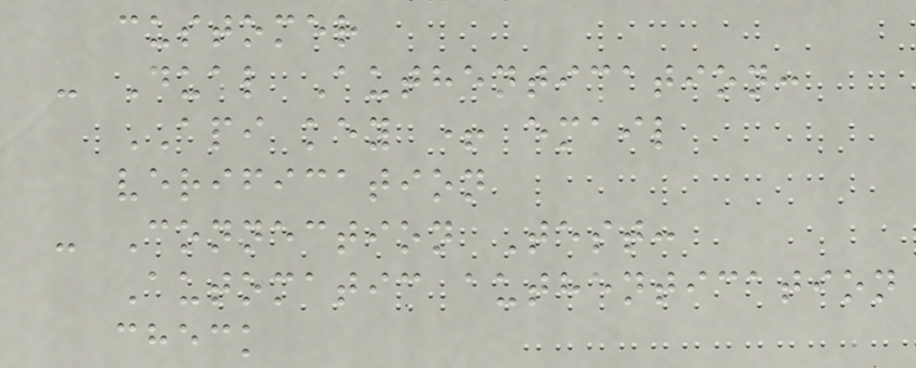customer
- Dual Authentication:
API key + email
verification
- Connection Test:
Automatic authentication
check
